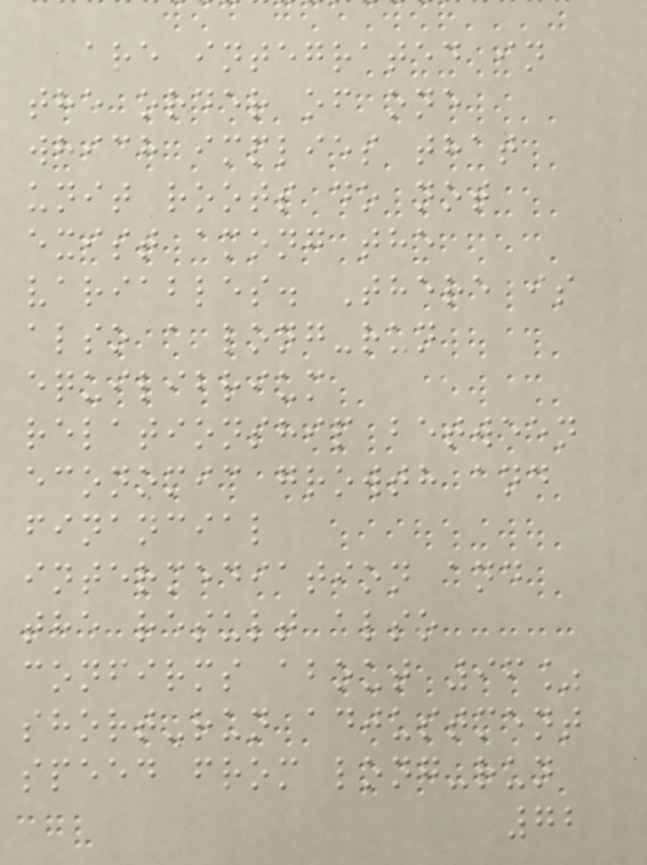are integrated in
the order of one
which implies that
unit roots do not
exist among the
variables. There is
also a long-run
equilibrium
relationship between
economic growth and
financial
intermediation and
the result also
confirms about 96%
short-run adjustment
speed from long-run
72
